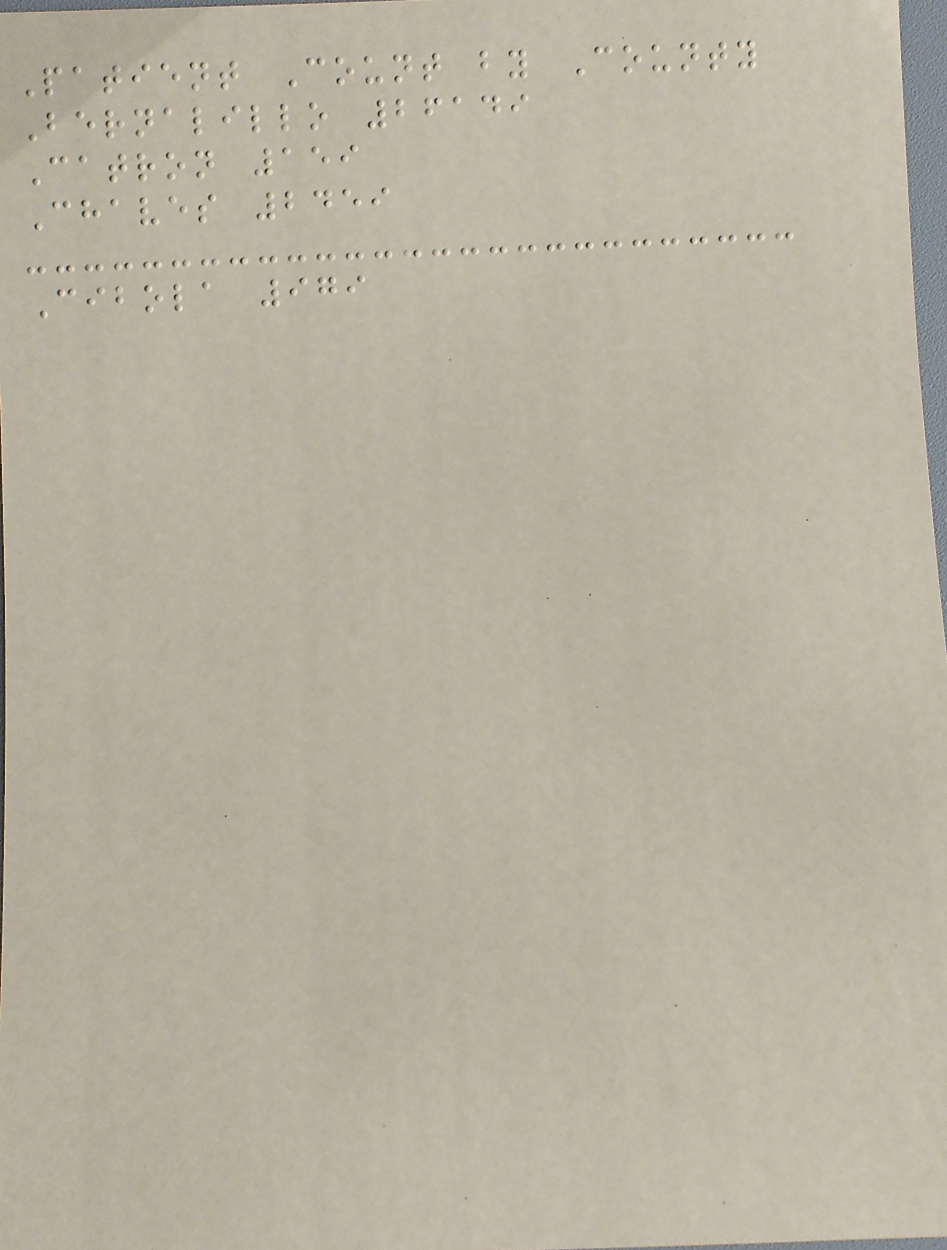Patient Count by County
Bernalillo 26149
Catron 159
Chaves 2459
Cibola 979
